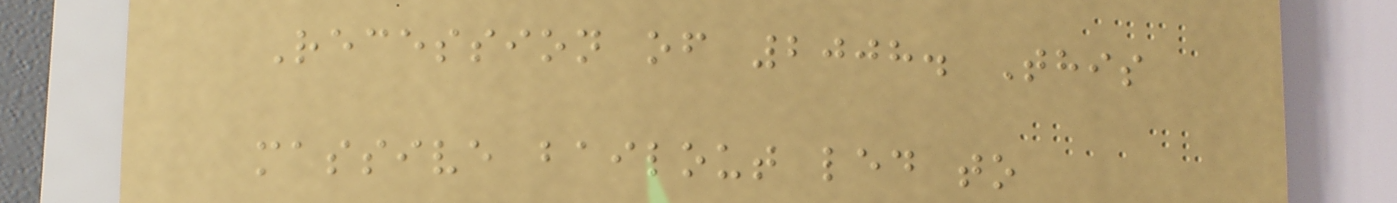Recession of 2008. This
massive bailout led to
